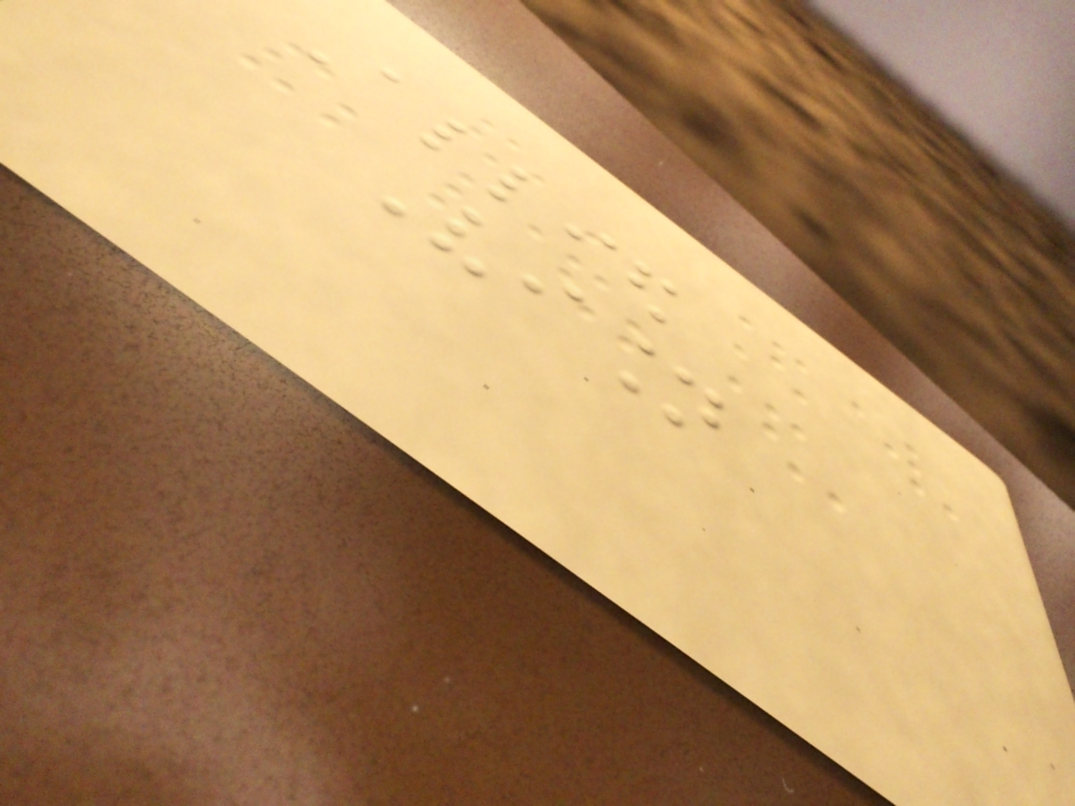Allied
Vision
